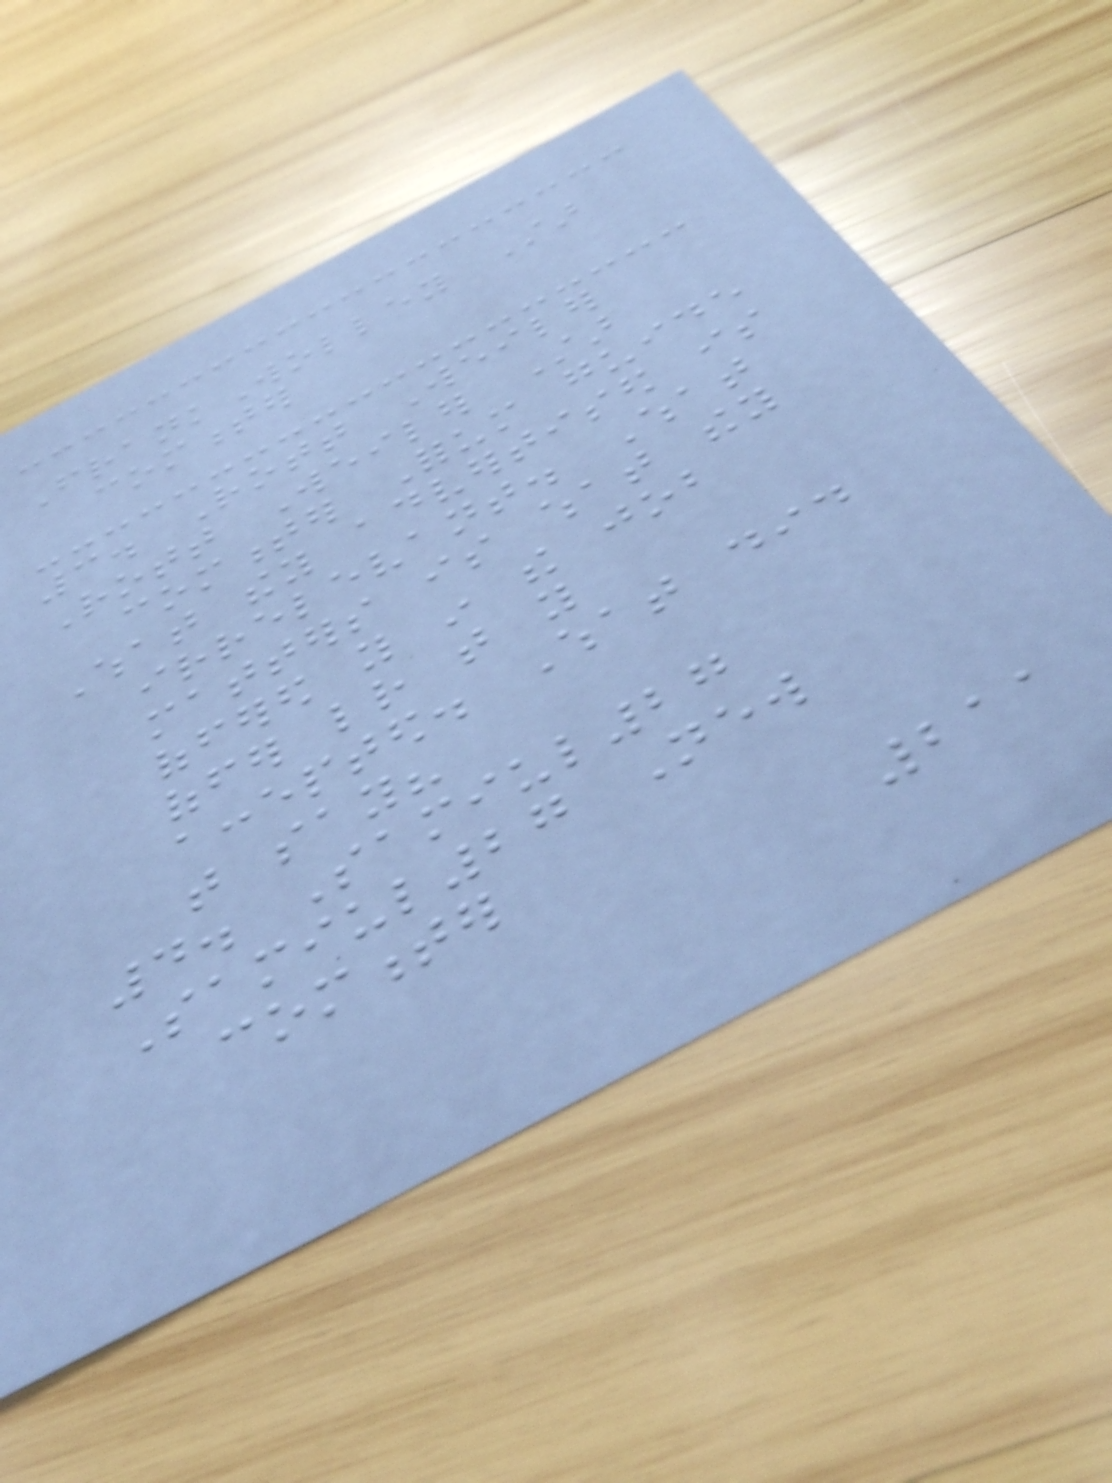FrankWolley Star
commenter
3. Rott Weiler
Rott Weiler Star
commenter Forum guide
What they advertised is
irrelevant. What
matters is what they
offered you in the job
offer letter that you
accepted. What did
that say?
4. Samiul27
Samiul27 New
commenter
211
